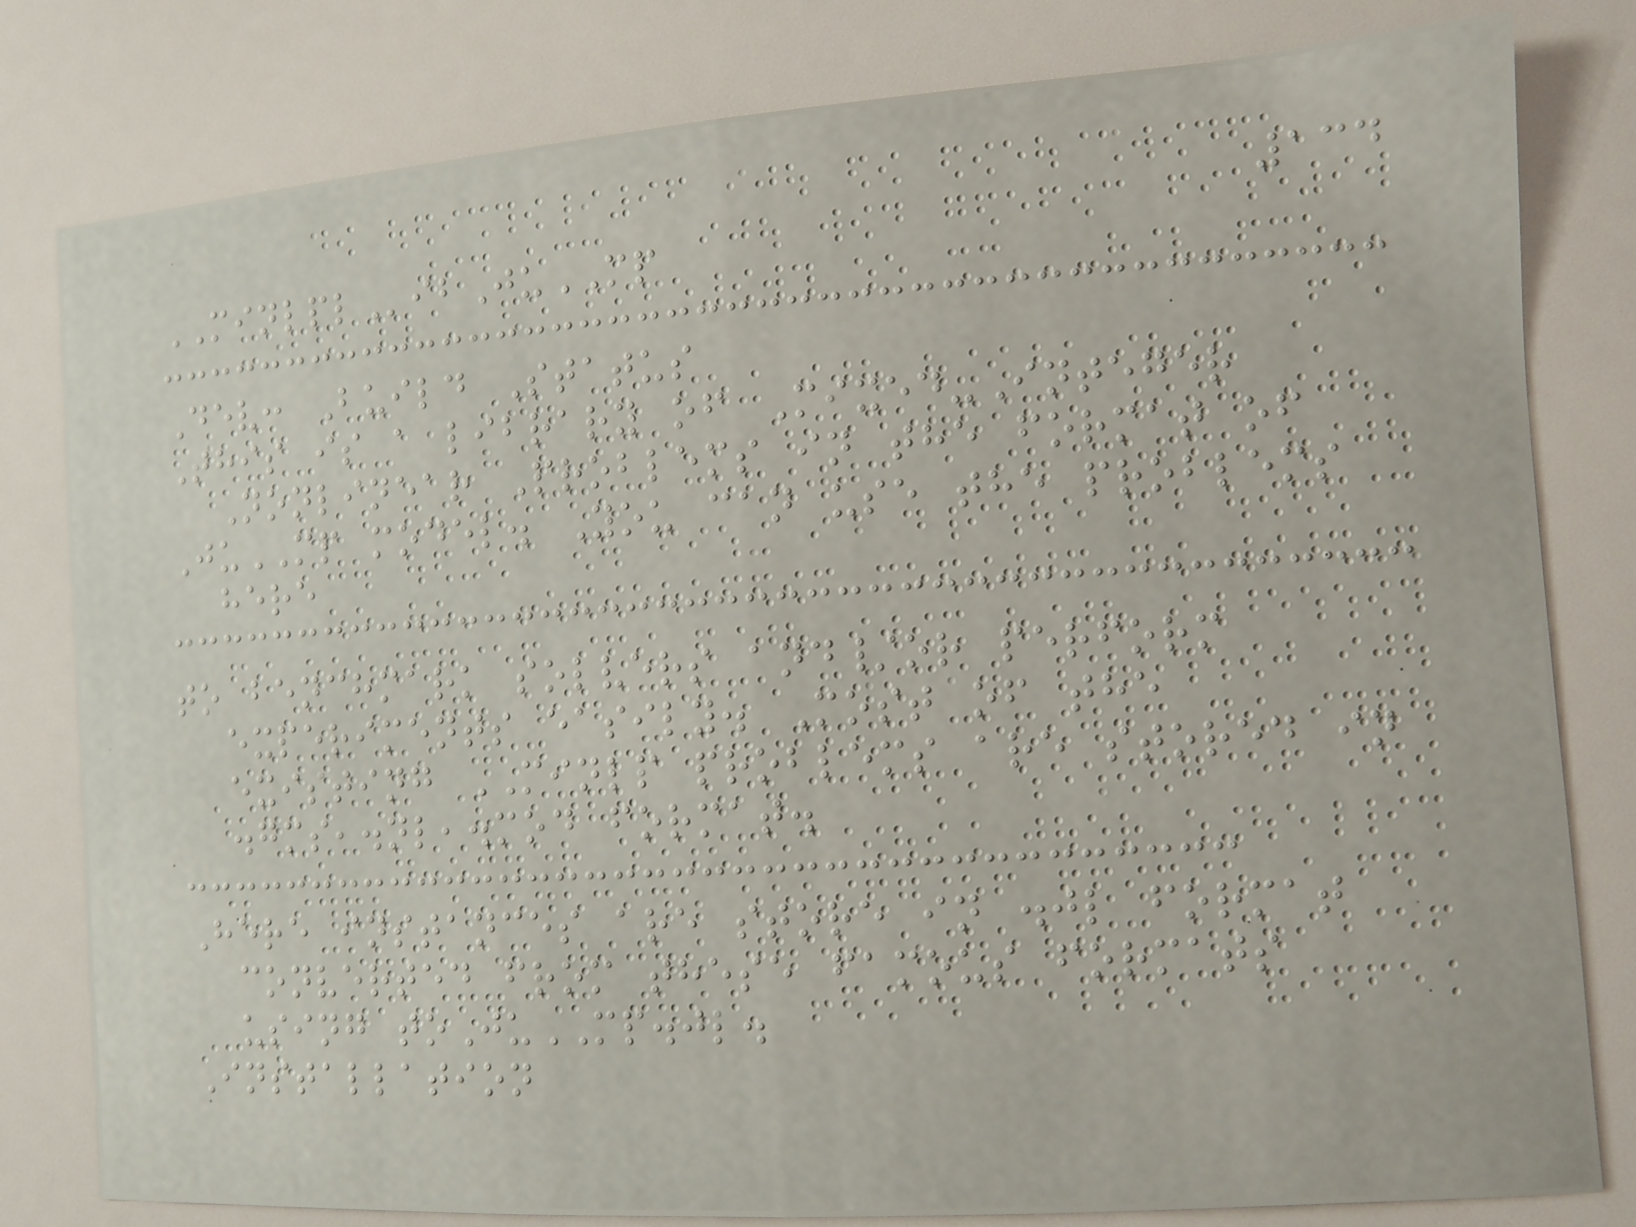134
MINLPLibJuMP
Dev: Build Status
This is a library of Mixed-Integer
Nonlinear Problems in the format of
JuMP model. You can use the problems
here
to benchmark solvers and/or perform
experiments easily. Most of the
existing MINLP problems are stored in
.gms,.nl,.mod format.
Here instances are store in .jl format
converted from these famous formats
using toJuMP.jl.
Installation
